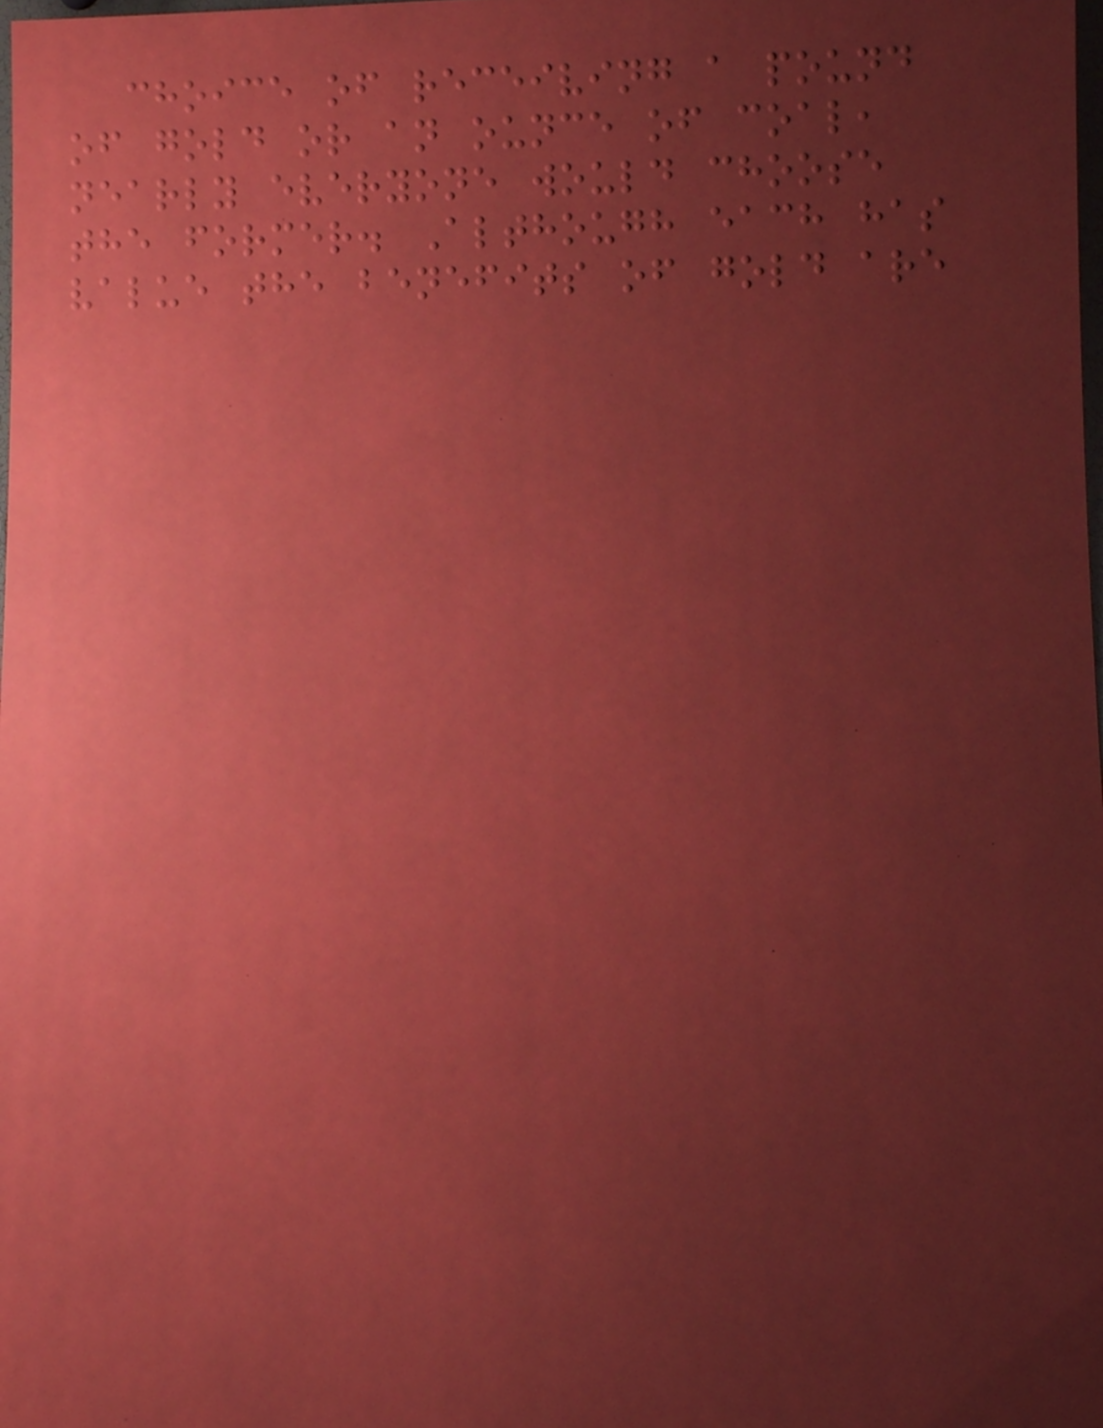choice of receiving a pound
of gold or an ounce of coal,
nearly everyone would choose
the former. Although each has
value the benefits of gold are
